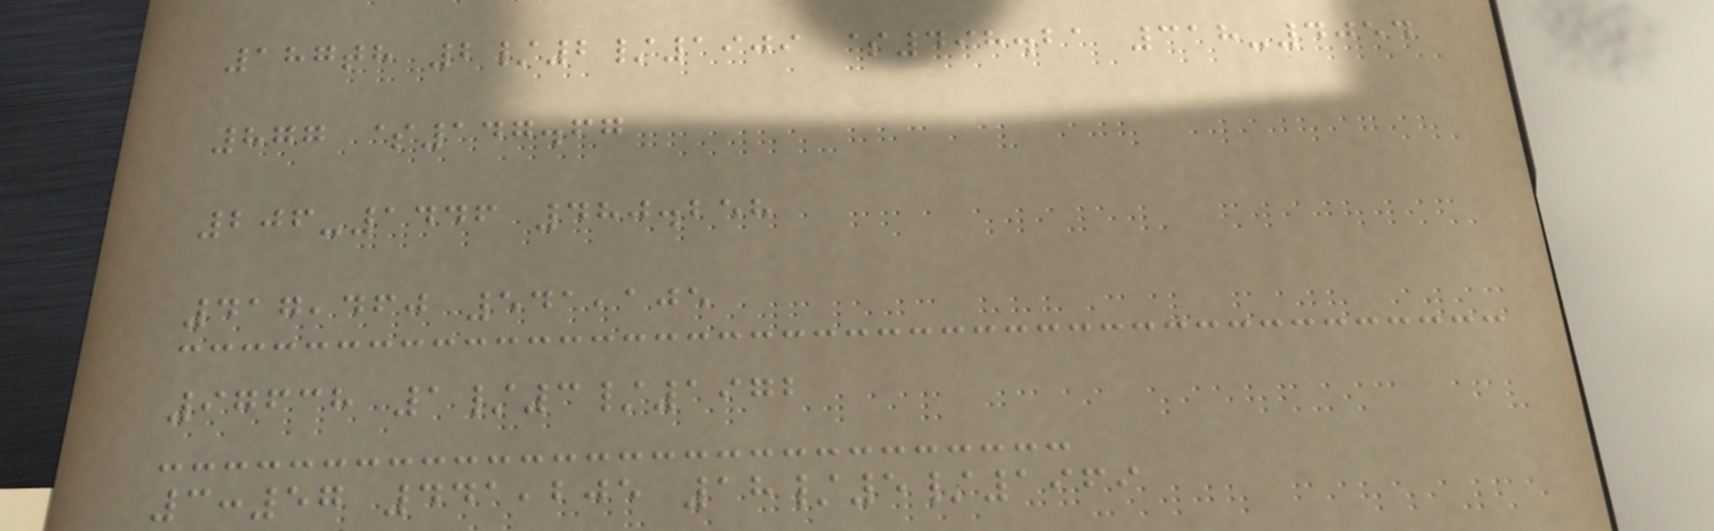187th 2/2/1909 $498.21 318-4054
877 $147.67
206-1446 480.258
417,460 541,105
97638 1/3/1972
3:57 441,205 18/5/1969
